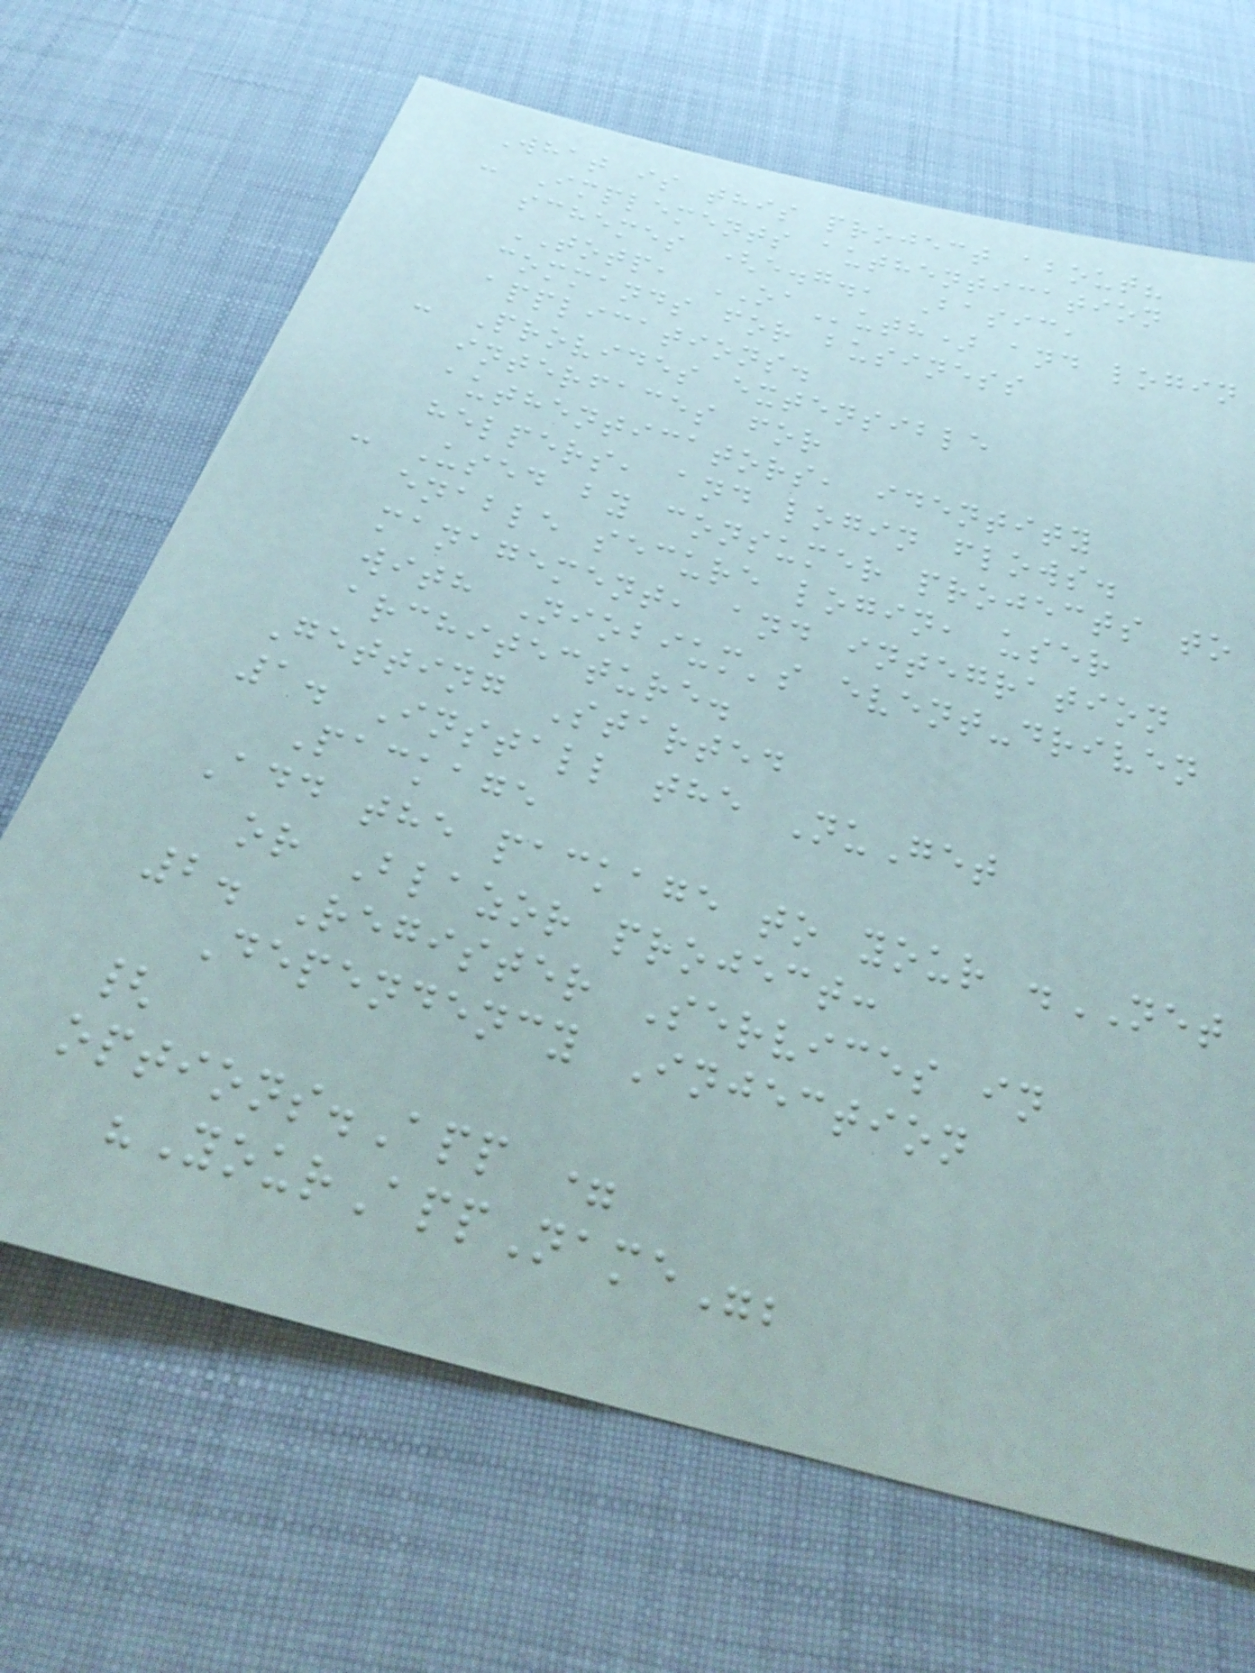What is this project about?
- Implements authentication
schemes (e.g., Basic,
TOTP, OAuth) and login
commands for business
applications.
- Provides extensible
interfaces for
authenticators, identity
helpers, and login flows.
- Used by consumer projects to
enable secure login, user
management, and integration
with Niobium's event-driven
architecture.
Getting Started
1. Install the NuGet
Package
Add the package to your .NET
or Blazor project:
2. Register Services in
Dependency Injection
{
options.App =
"YourAppName";
